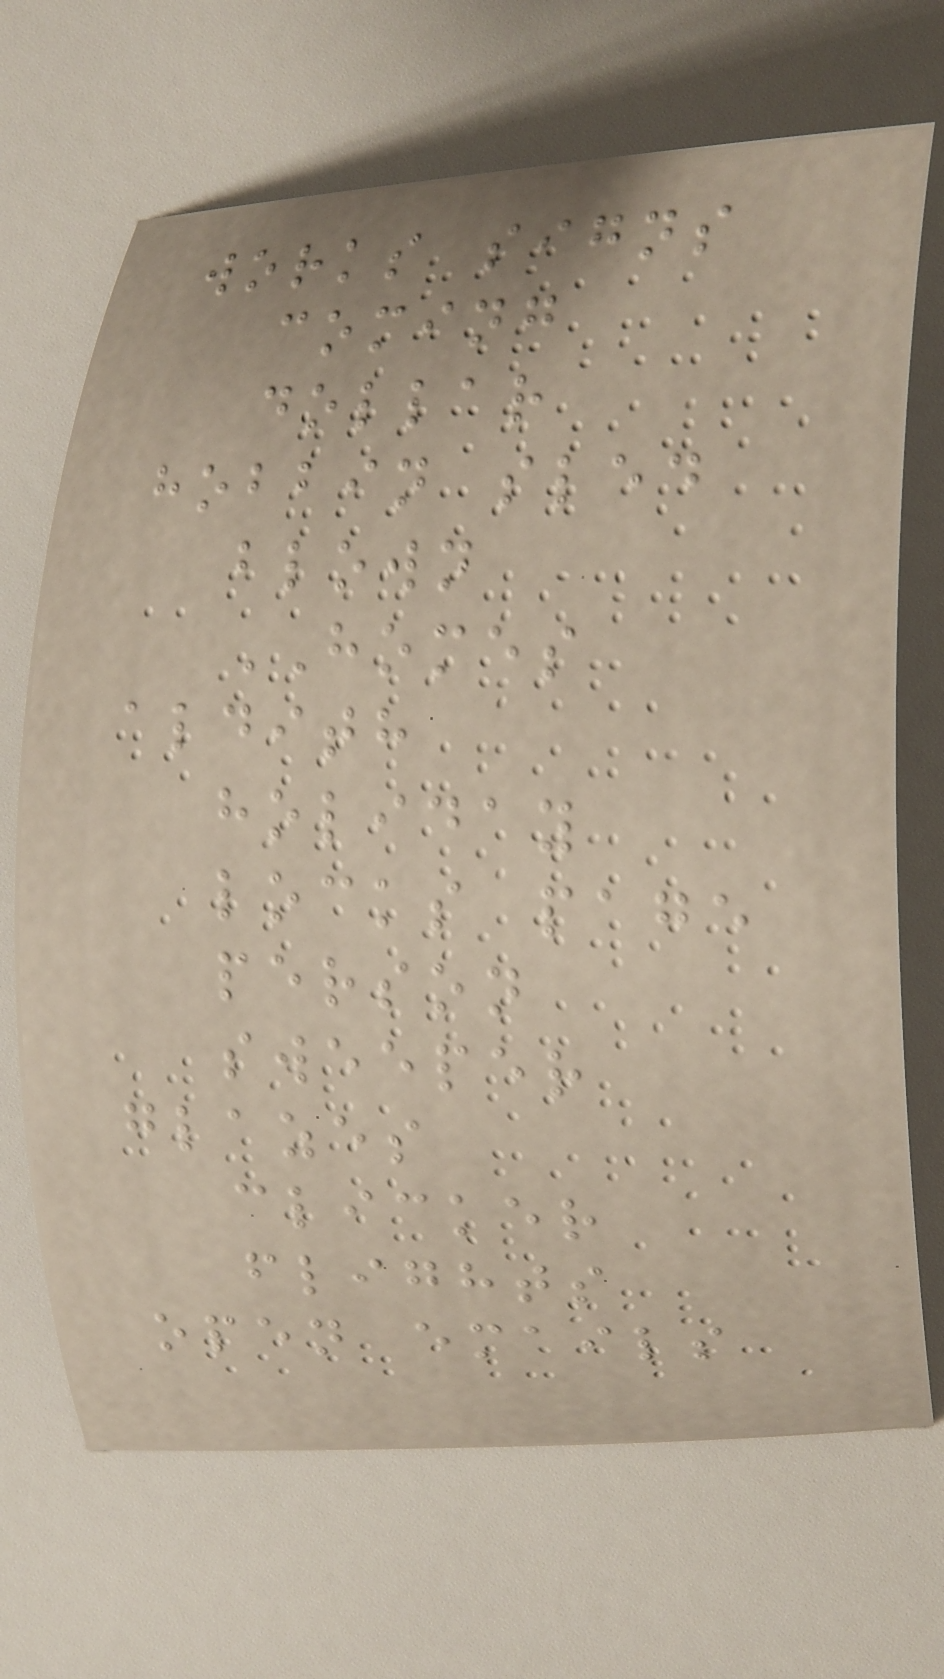works signs
coming
dollar
hobbin sled
blown
HOMES
aldith
holiday
locks page
person
sweeper
glazes
clicker
flights
open emails
